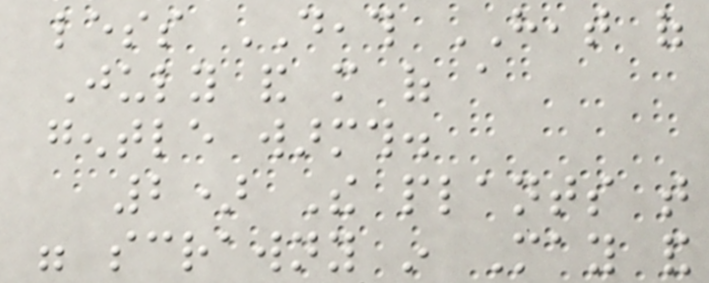less DEATH HEAT of
July and more of a
gentle warmth.
2) The plants that
were scrawny in May and
